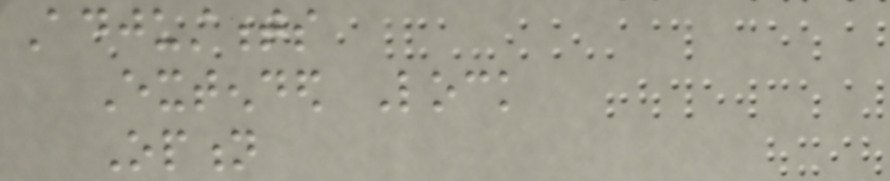Adjustments
Extended Lock
Option
